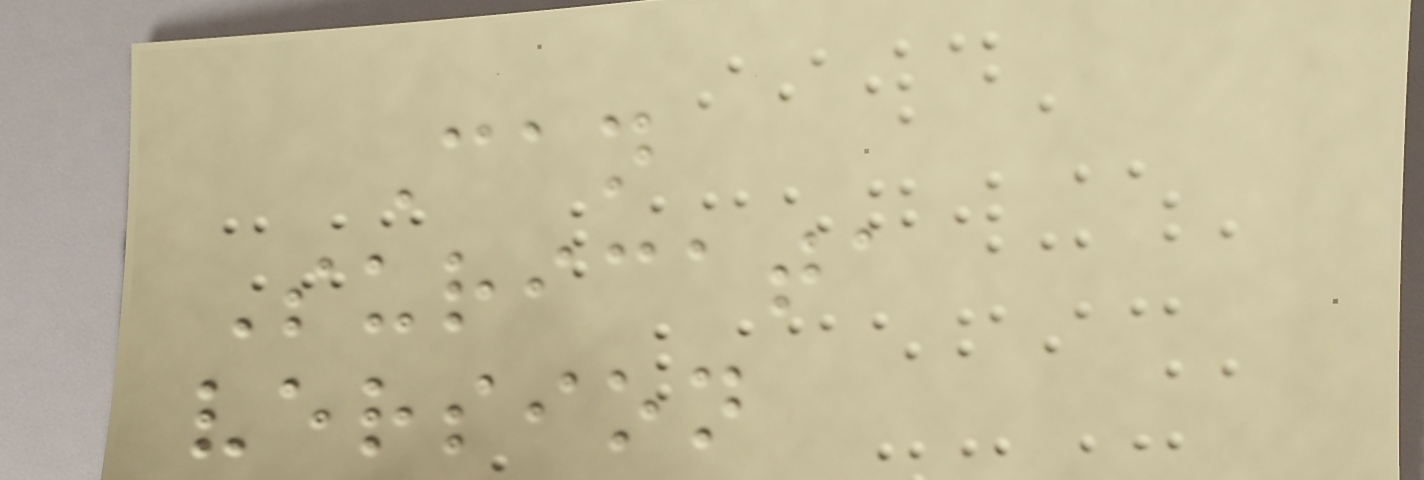Can
Suricata
version
